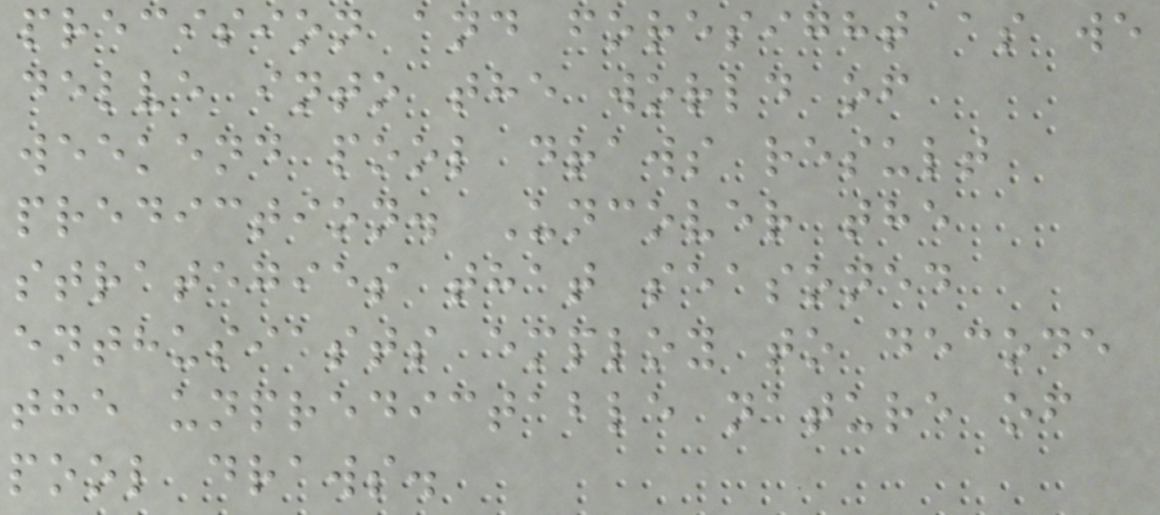precision and foresight as we
delve into the world of
weekend pool draws result
prediction. Uncover the
strategies that seasoned
enthusiasts employ to decode
the unpredictable nature of
pool draws.
